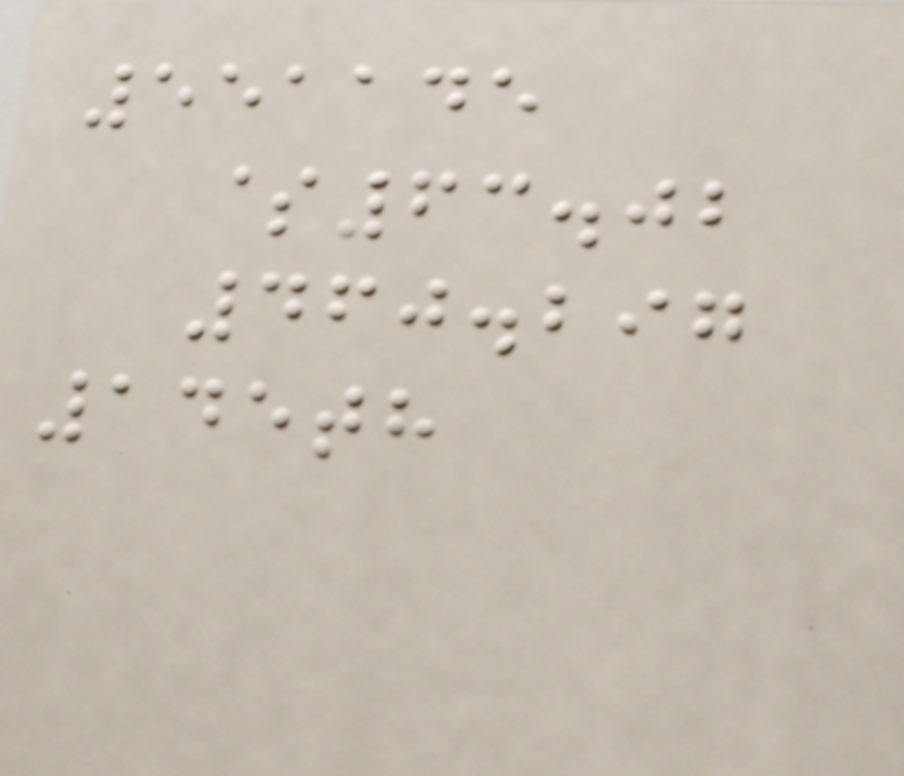551145
$63.02
460.297
145th
